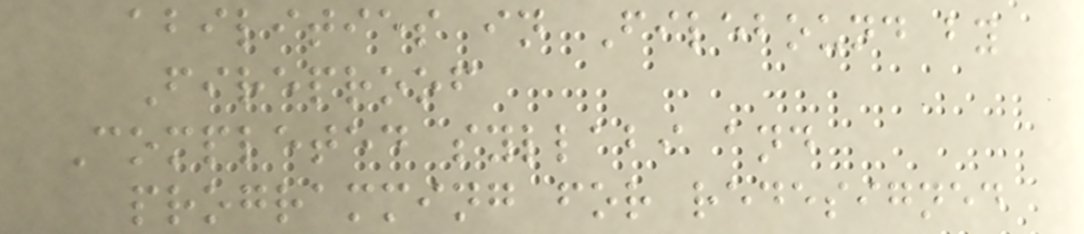abilities in Filebound by
Fireproof
Completed syllabi and
programming for redesigned
